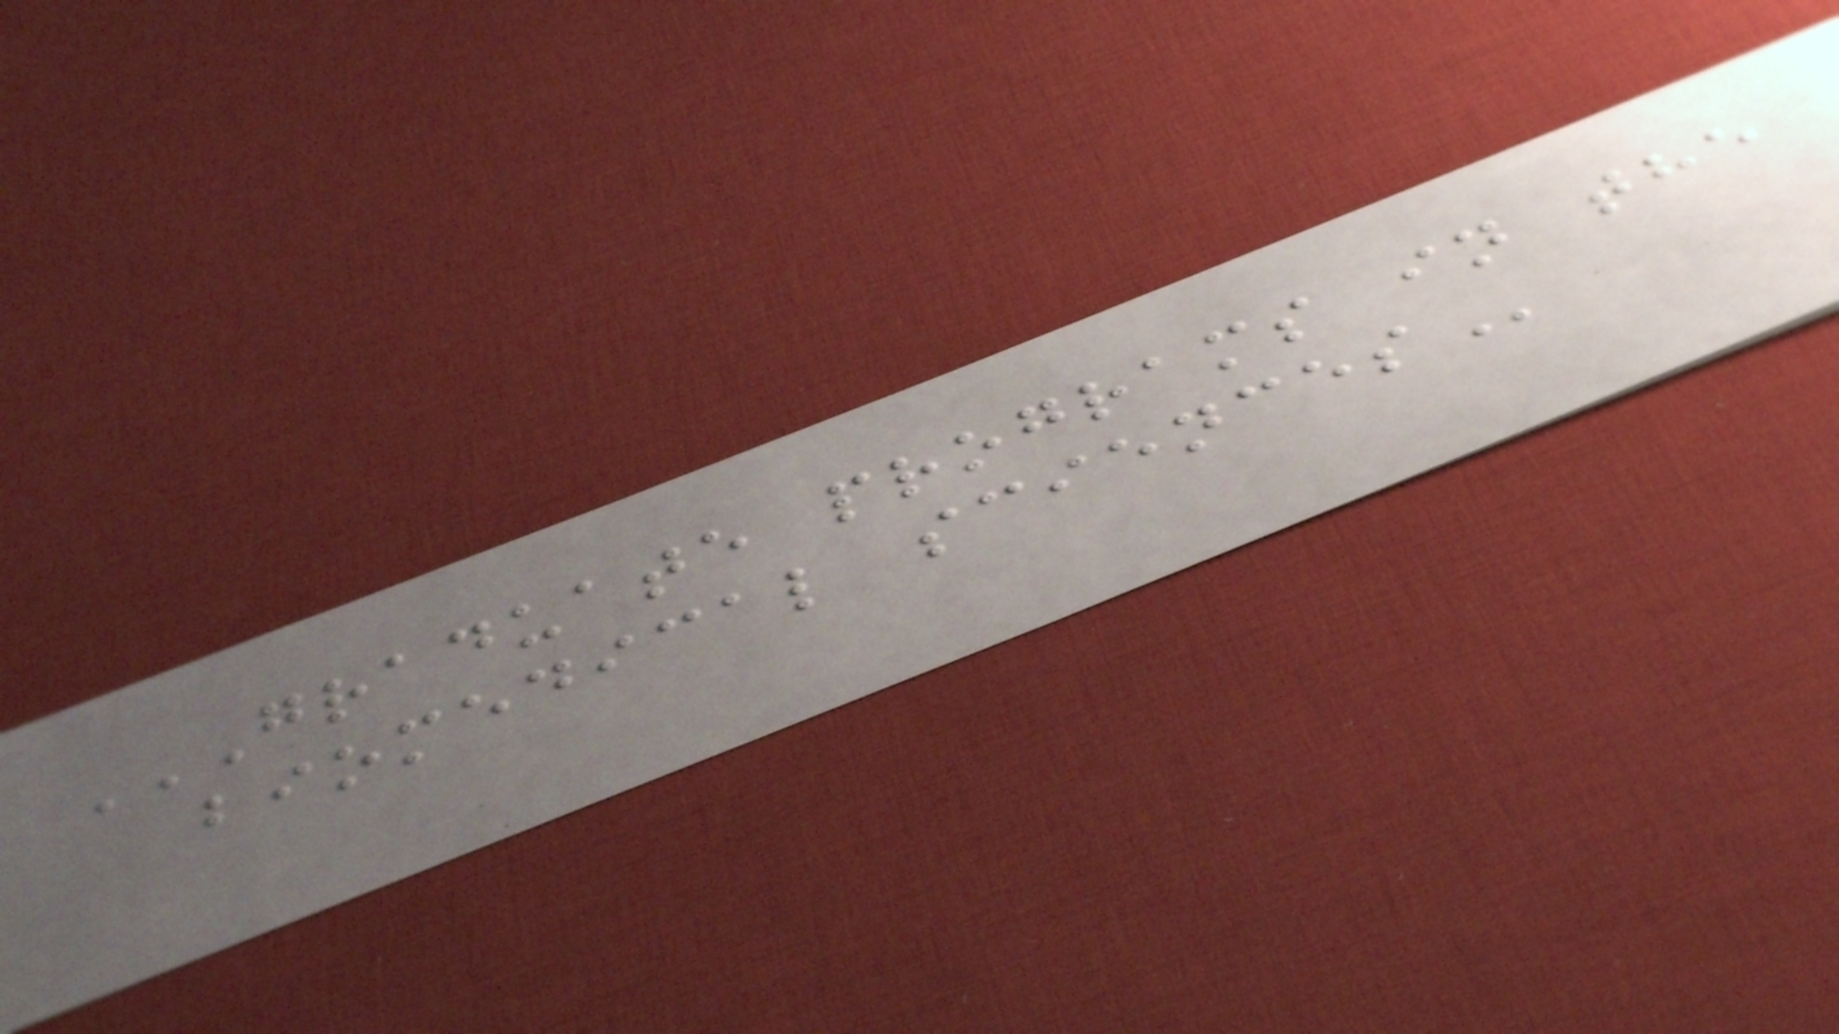GRADUATE PROGRAMS IN THE
BIOMEDICAL SCIENCES
